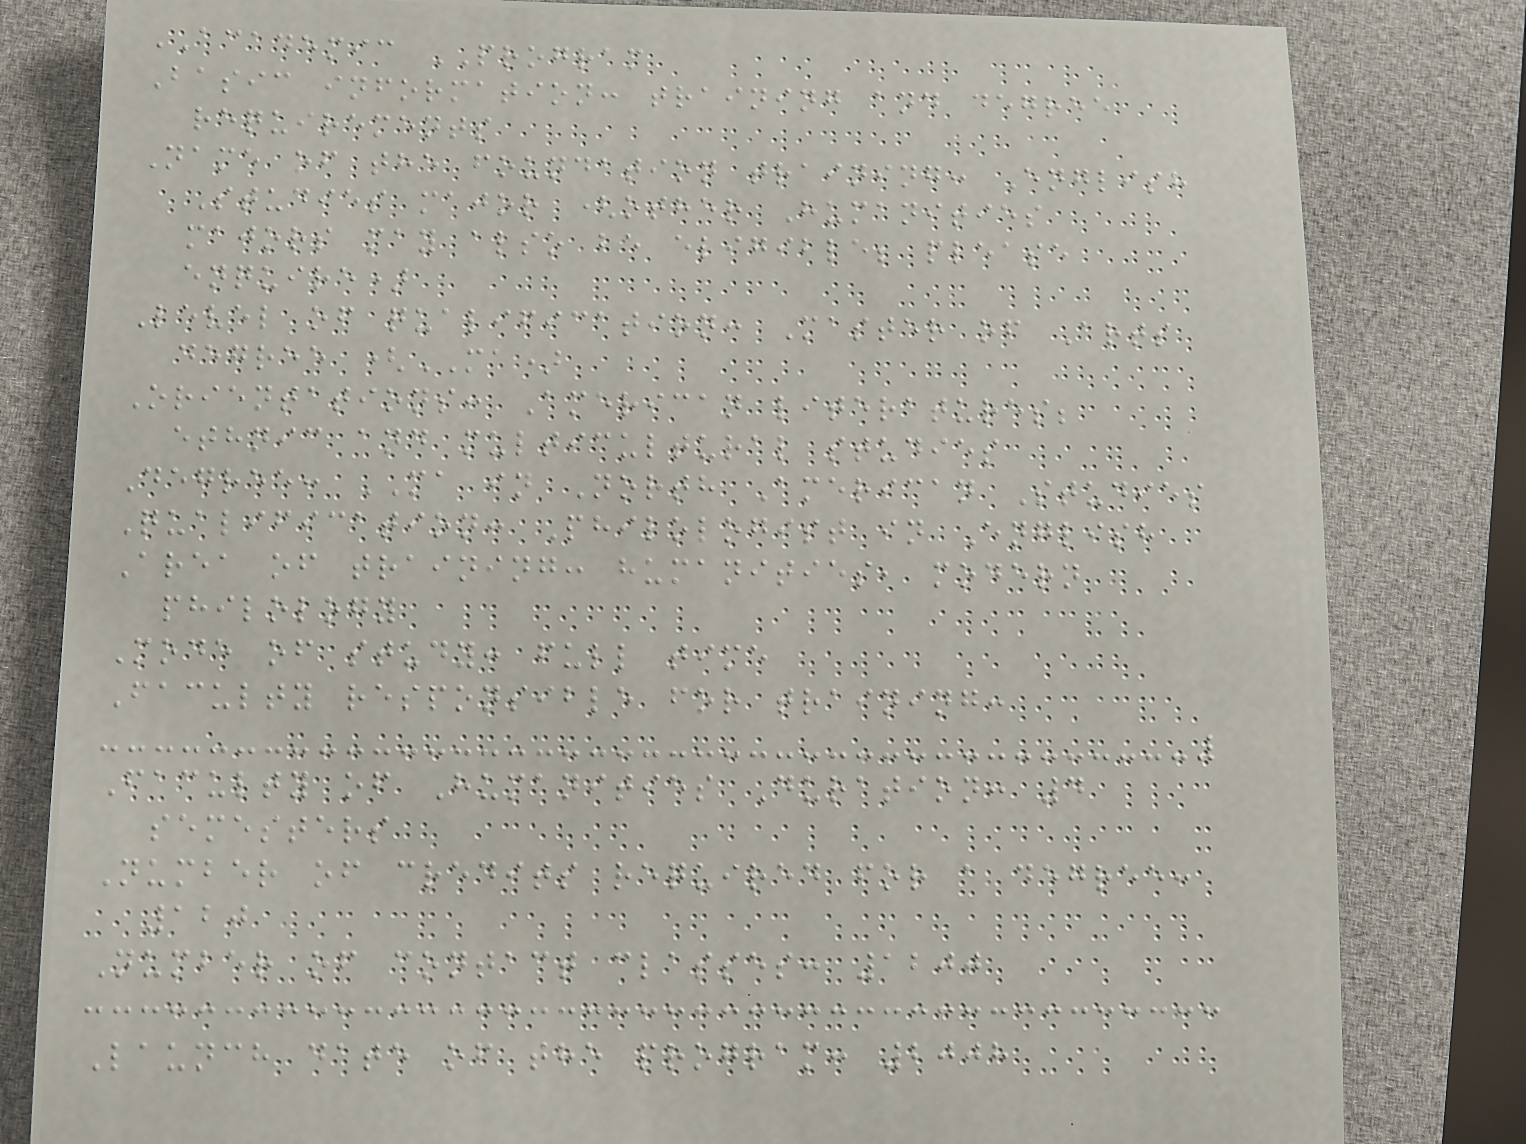ACADEMIC PROGRAM
Basic information: training and degree
requirements
Name of the foundation training: English
Studies major (other Humanities
majors may also be eligible; please
enquire)
Level of qualification: Master of Arts
degree (MA)
Orientations: American literatures;
ethnic and multicultural studies
Degree: MA in North American Studies
Qualification: Philologist in English
Area of training: humanities, modern
philology
Mode of study: full time
Faculty responsible for training:
Faculty of Humanities Duration: 4
semesters
Number of credits required for a degree:
120
Number of contact classes: 1200
Launch date of the program: 2008
